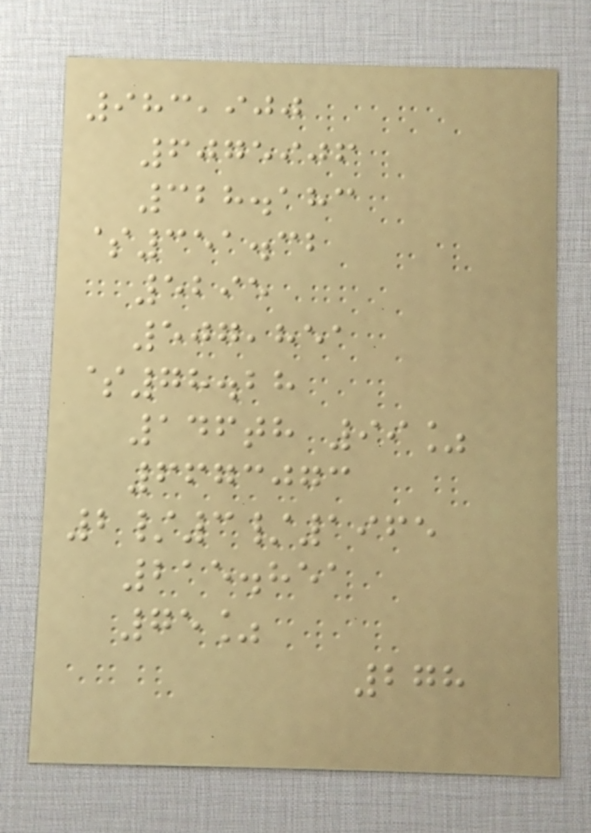983,900
6075906
328.183
$351.32
5295
507,851
$78.28
146th 99%
6673073
2/3/1965
215.851
75%
278
